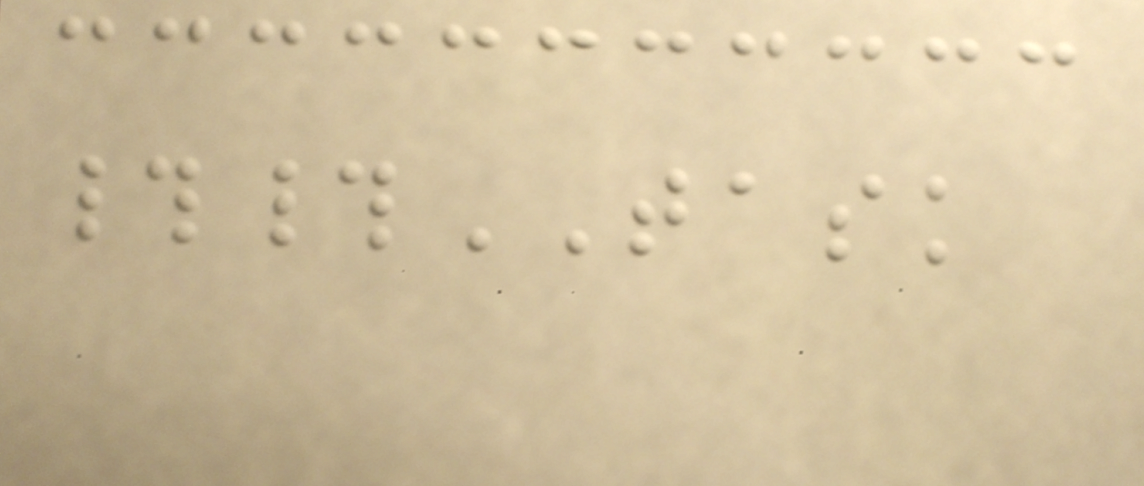##TASK
